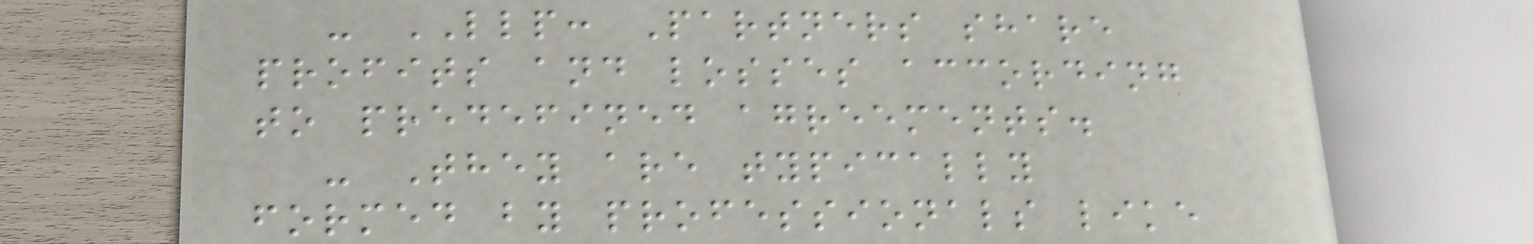- LLP: Partners share
profits and losses according
to predefined agreements.
- They are typically
formed by professionals like
